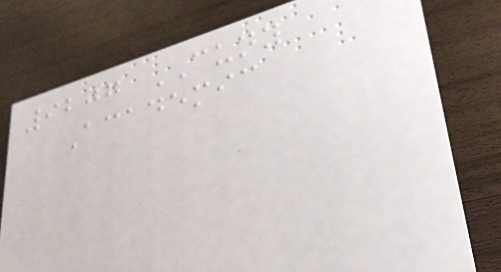9207 CUNY
Academic
